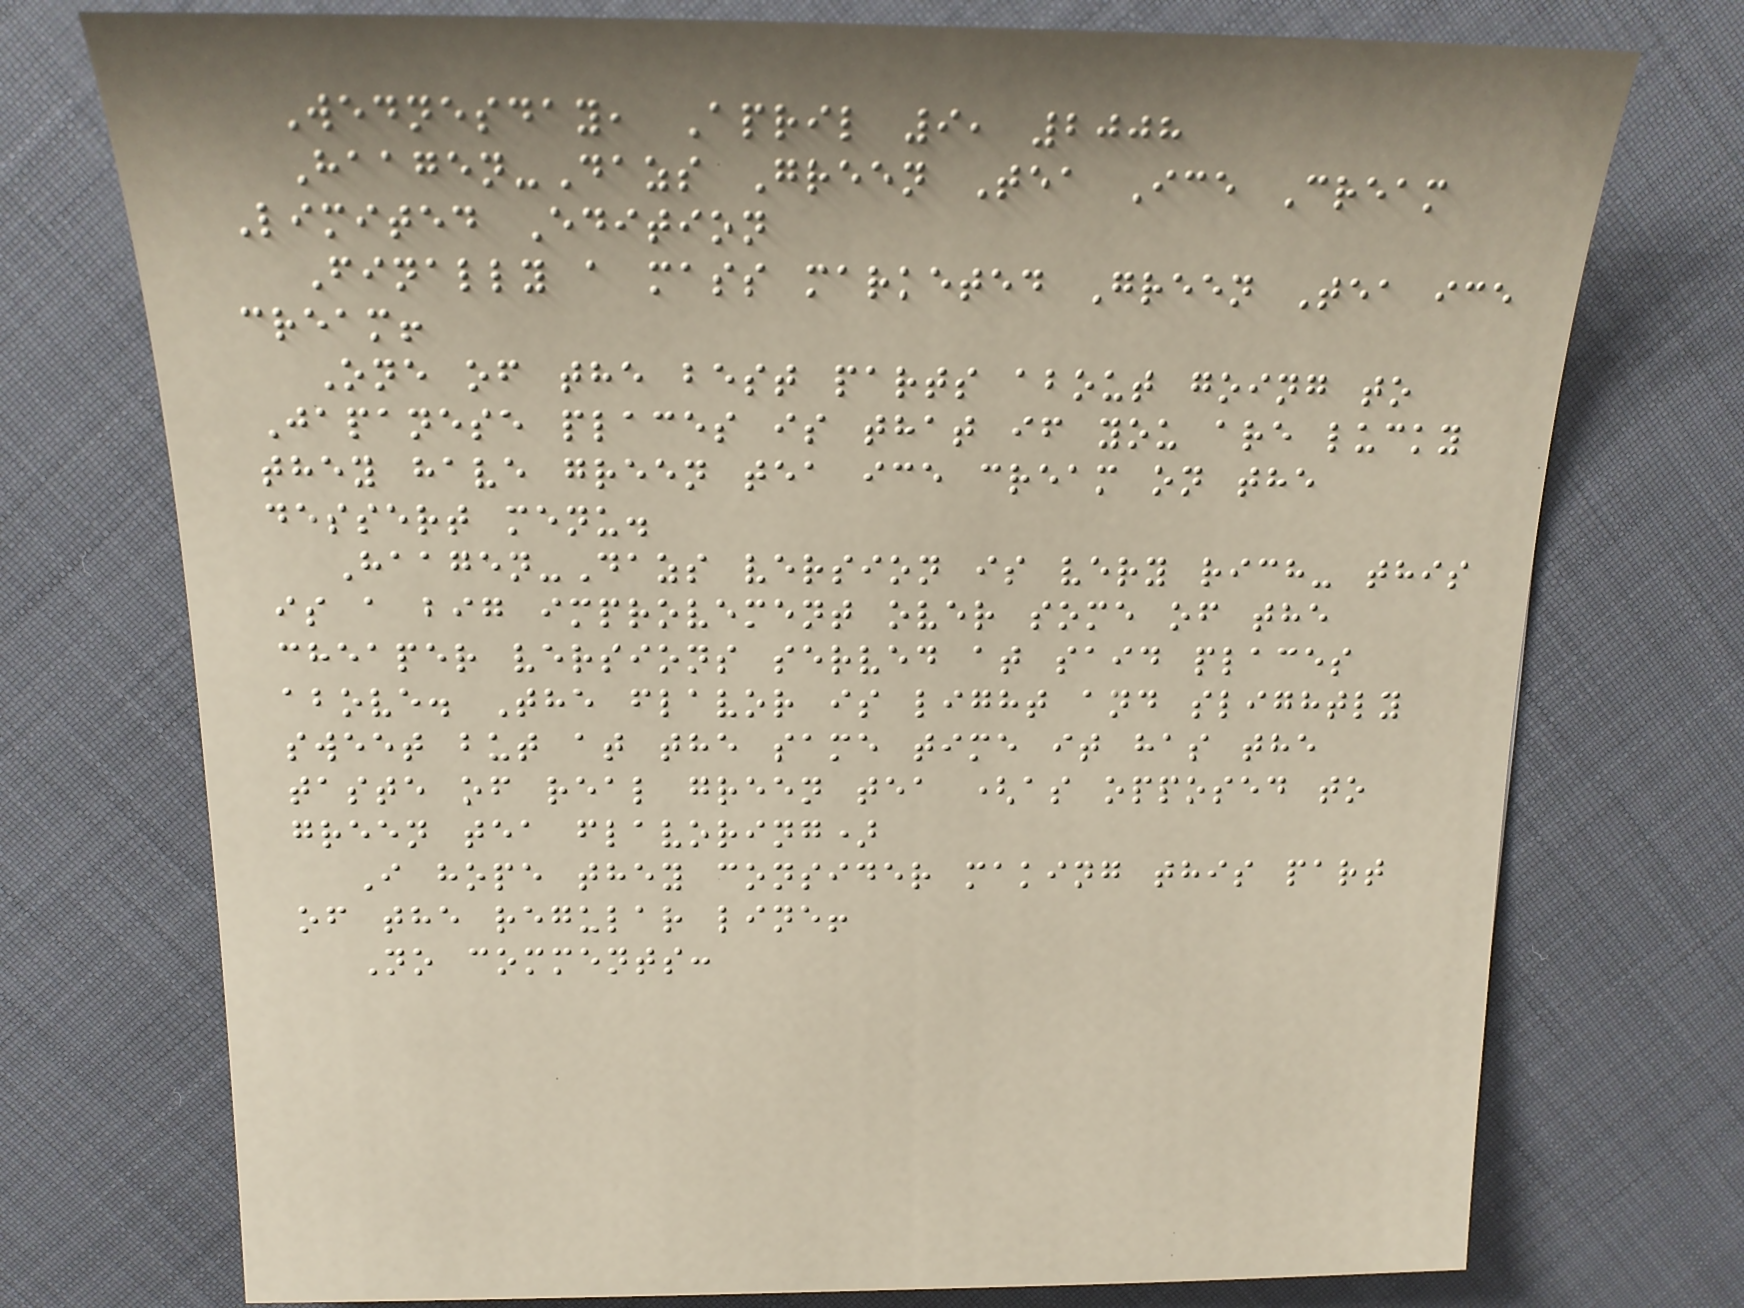Wednesday, April 9, 2008
Haagen-Dazs Green Tea Ice Cream
Limited Edition
Finally a mass marketed Green Tea ice
cream!
One of the best parts about going to
Japanese places is that if you are lucky
they have green tea ice cream on the
dessert menu.
Haagen-Dazs version is very rich- this
is a big improvement over some of the
cheaper versions served at said places
above. The flavor is light and slightly
sweet but at the same time it has the
taste of real green tea (as opposed to
green tea flavoring)
I hope they consider making this part
of the regular line!
No comments:
